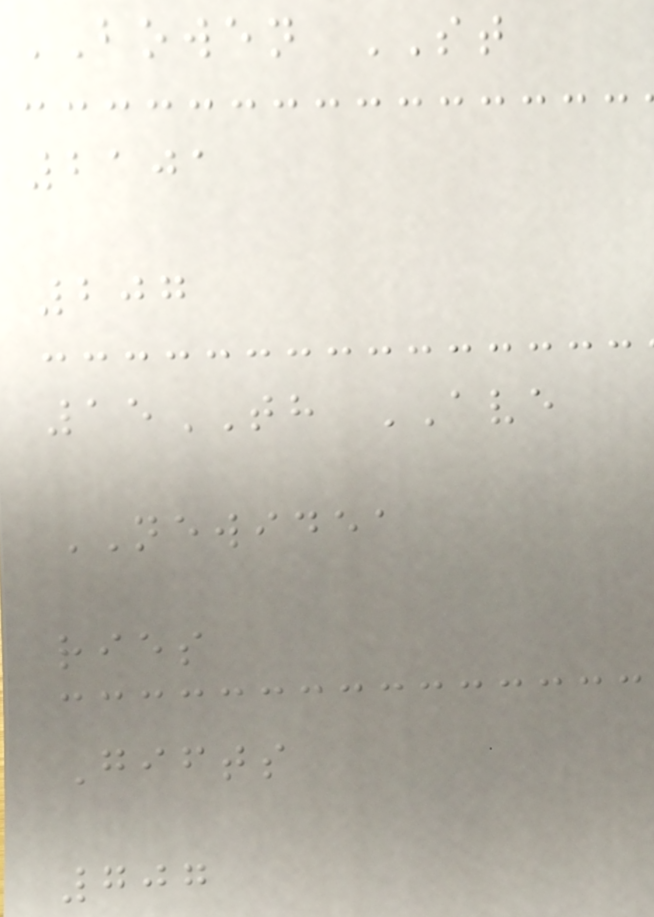BOWEN ST
2101
207
15TH AVE
NEWIDEA
ries
Gifts
707
